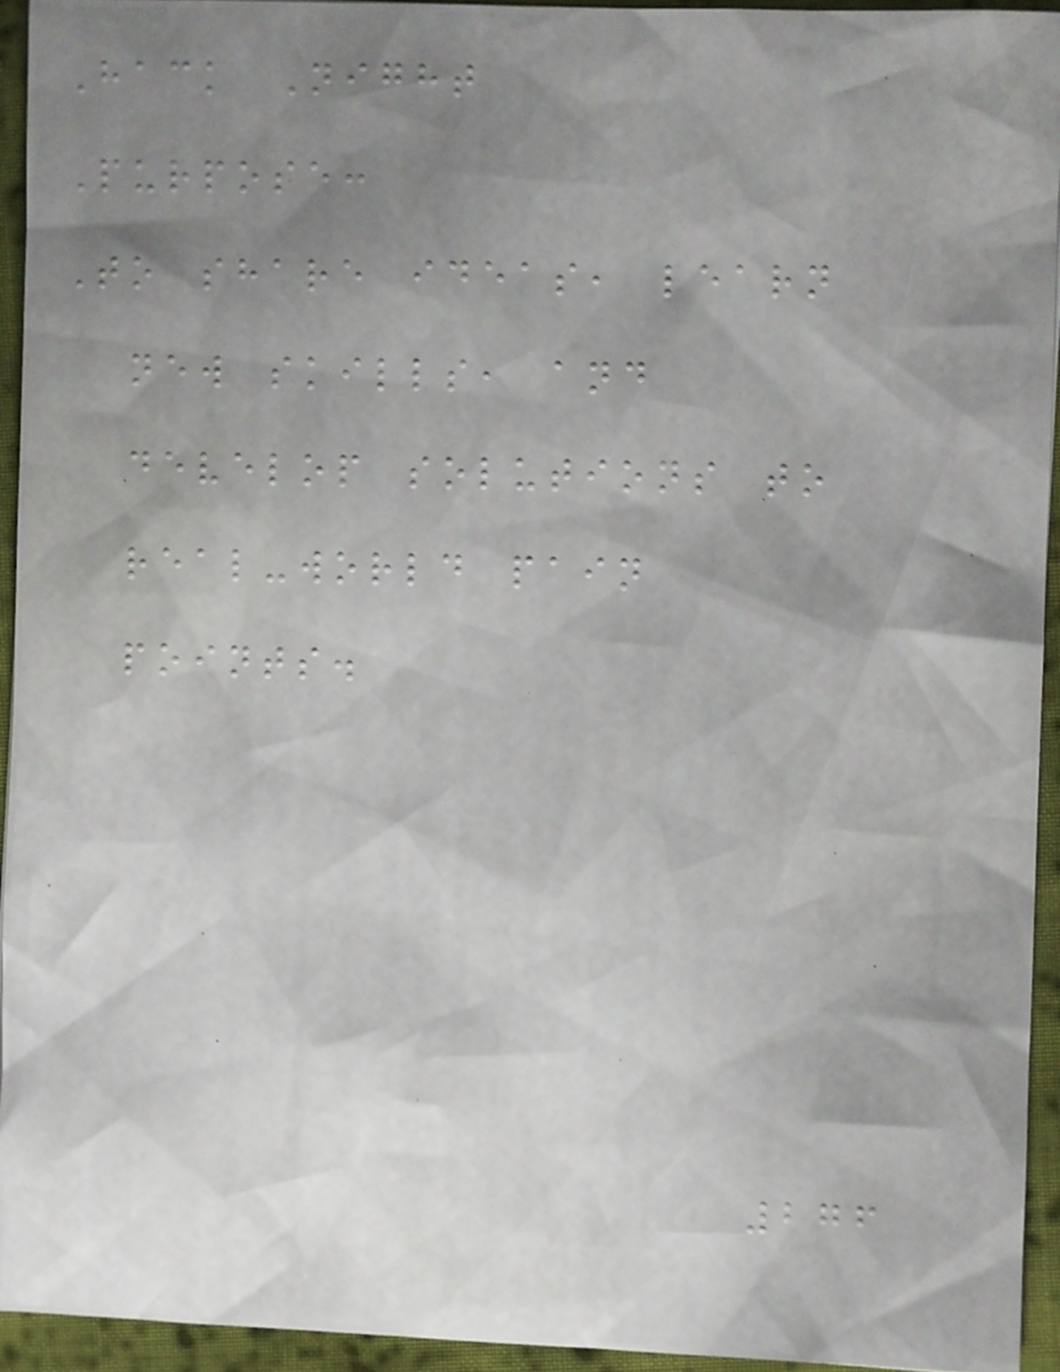Hack Night
Purpose:
To share ideas, learn
new skills, and
develop solutions to
real-world pain
points.
276
